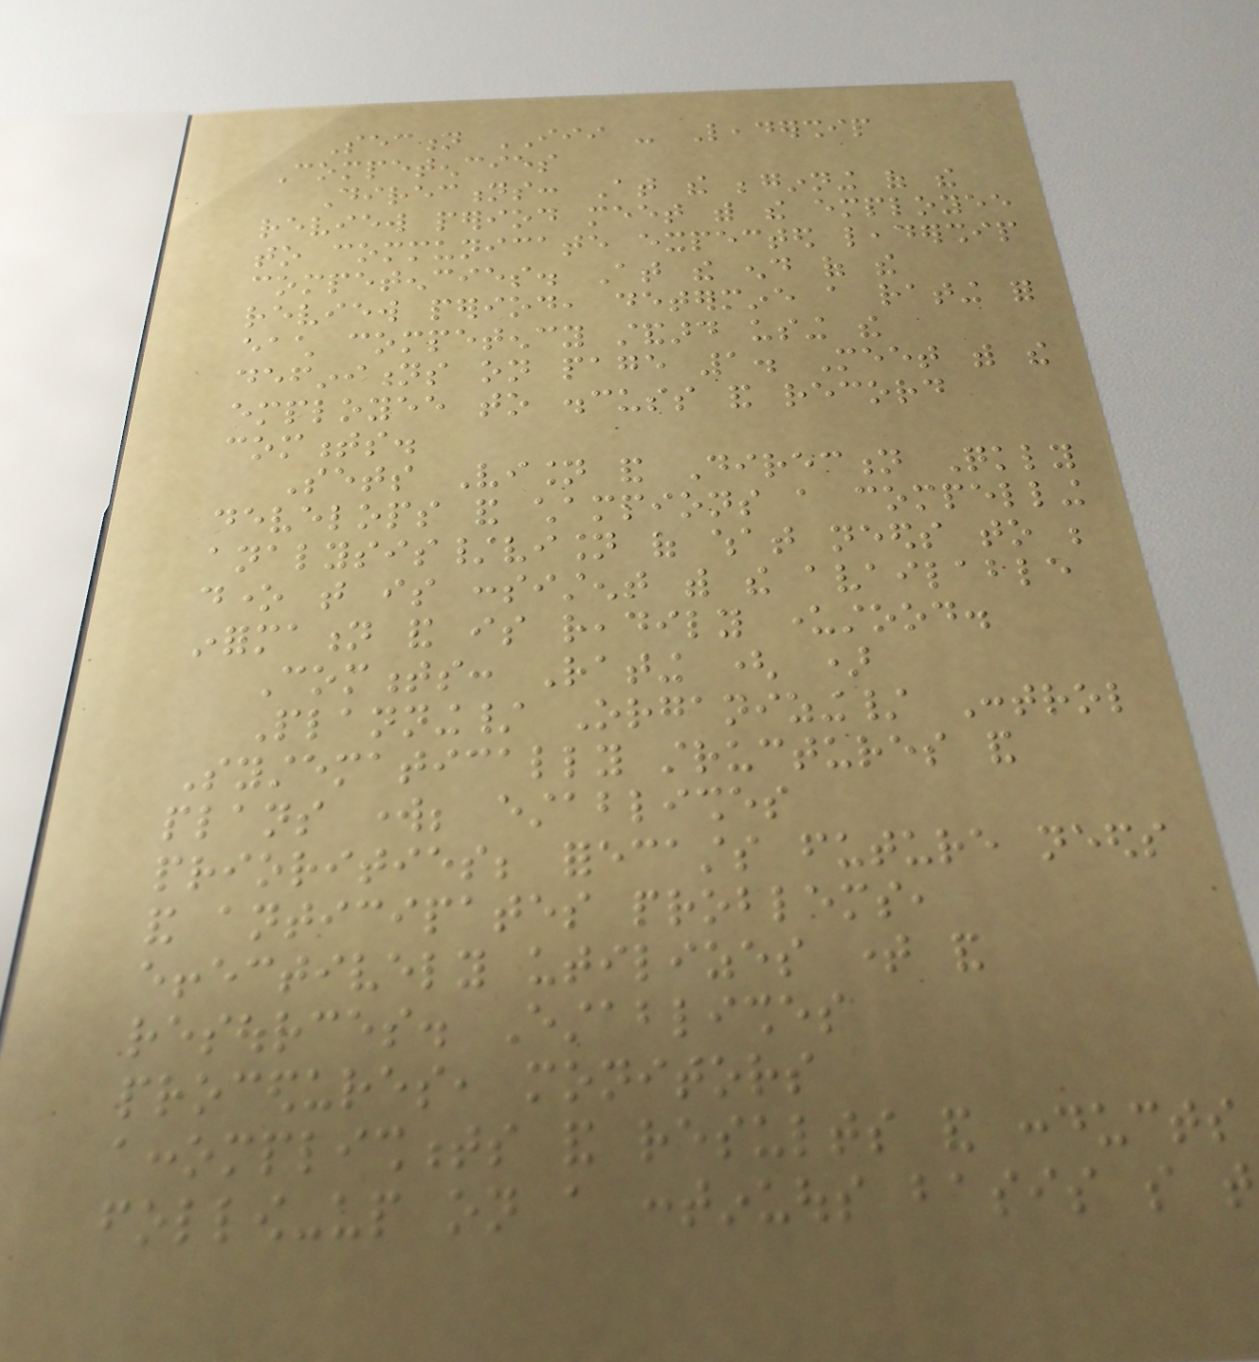Section III - Leadership
Competencies
Directions: At the beginning of the
review period meet with the employee
to communicate expected leadership
competencies. At the end of the
review period, determine a rating for
each competency standard using the
definitions on page 1. Meet with the
employee to discuss and record
comments.
Sets Vision and Direction Quickly
develops and champions a compelling
analysis/vision of what needs to be
done that is consistent with the available
information and is readily understood.
Comments: Rating ( )
Planning/ Organizing/ Control
Systematically structures and
plans work; establishes
priorities; forecasts future needs
and anticipates problems,
effectively utilizes time and
resources. Establishes
procedures, monitors
accomplishments and results and conducts
follow-up on a continuous basis so that
